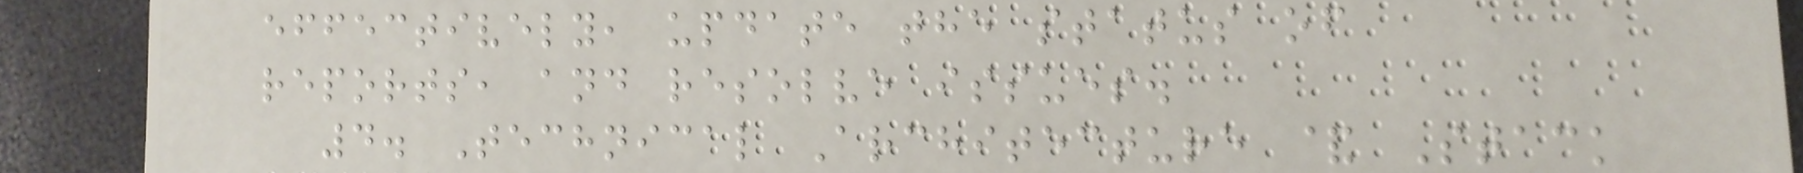effectively, update the status of
reports, and resolve issues.
4. Technical Architecture & Stack
